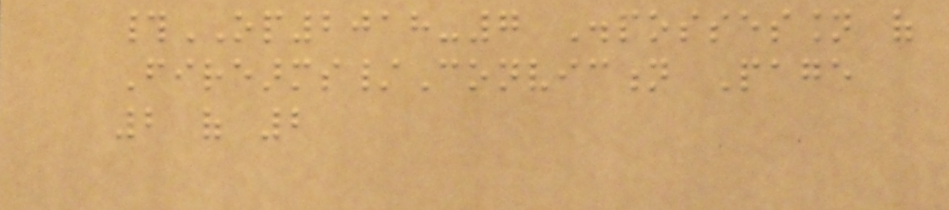#OP2018-7 Dispossession of
Firearms/Conviction Page
2 of 2
